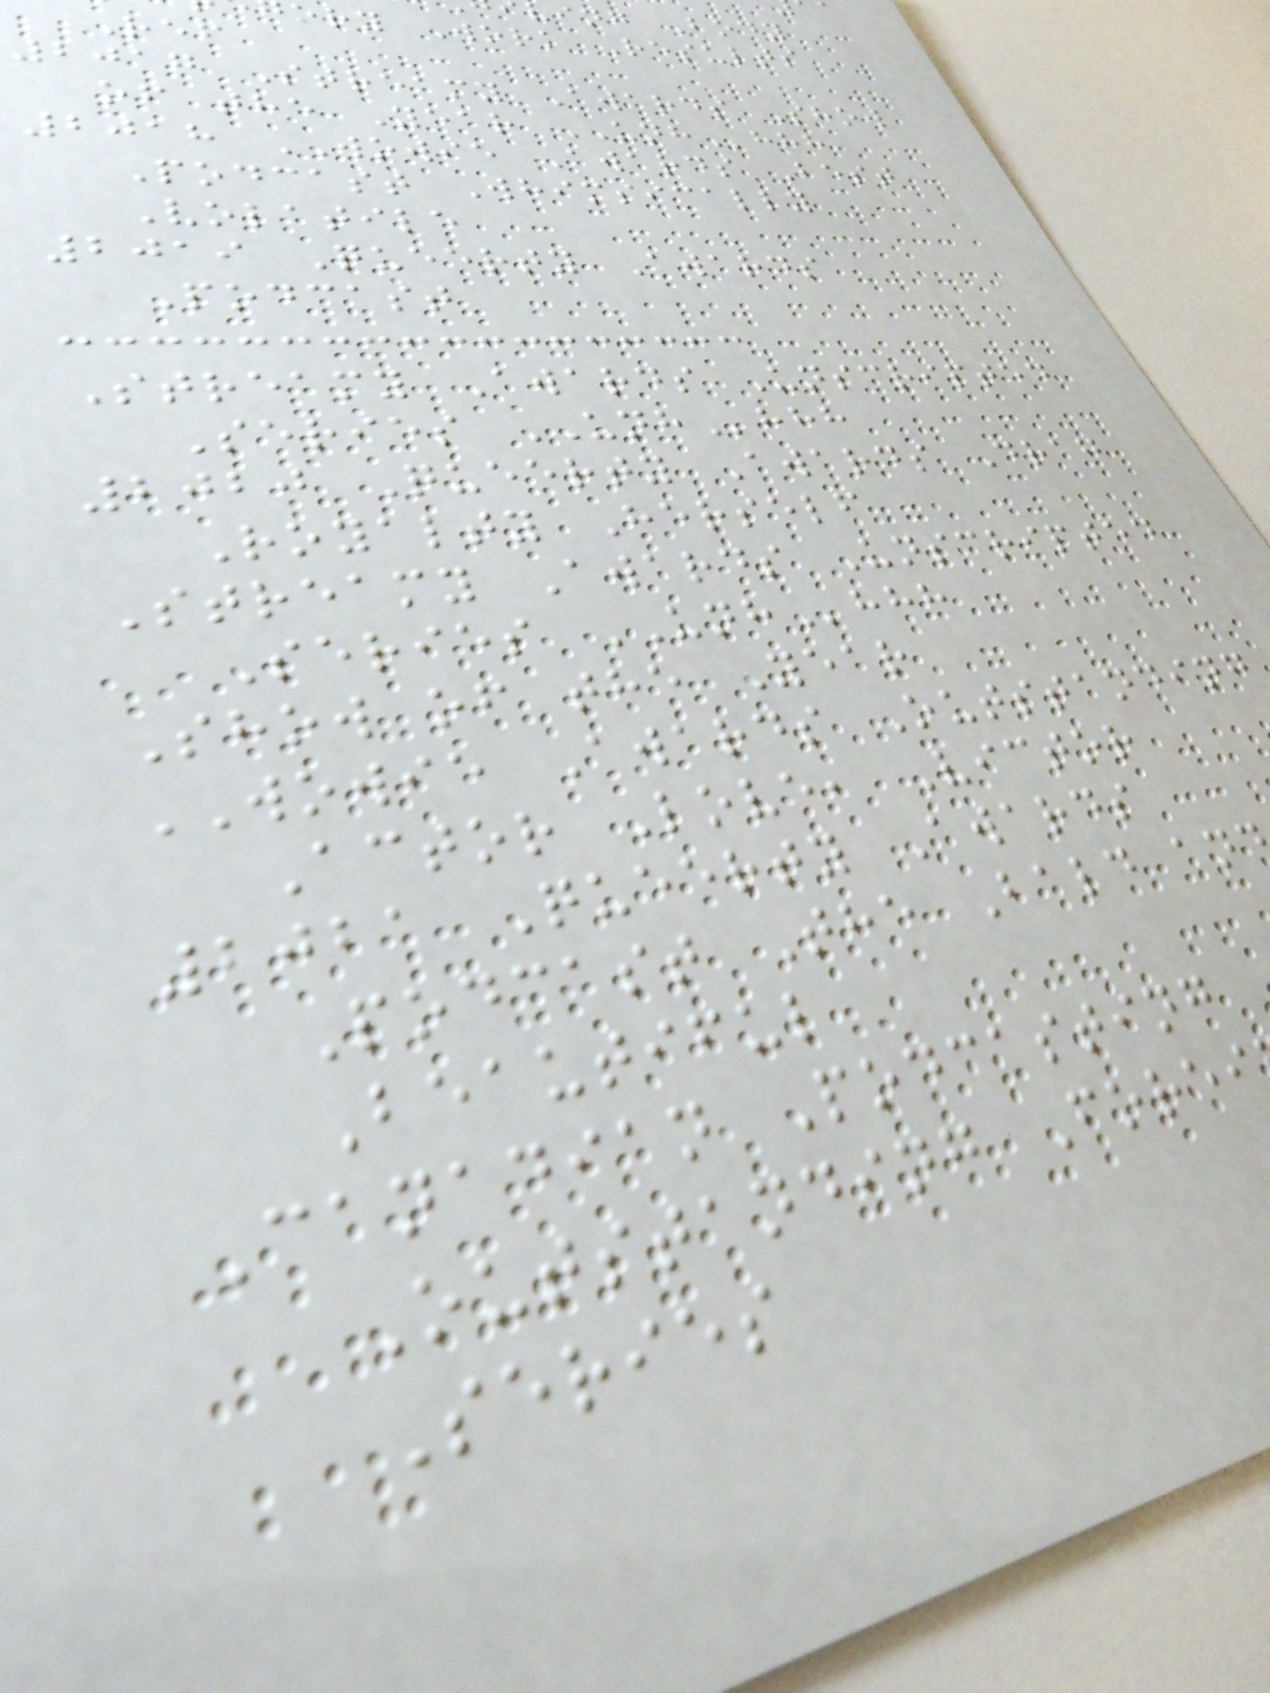ving Body
ory Work Results
Ref
2017 Streamy Awards Show
of the Year UNHhhh
2018 WOWIE Awards Best
Podcast Whimsically
Volatile
2019 Queerty Awards
Podcast
Streamy Awards Unscripted
Series UNHhhh
2020 Queerty Awards Drag
Royalty Herself
Streamy Awards Unscripted
Series UNHhhh
Show of the Year
WOWIE Awards Outstanding
Actor Love, Victor
2021 Queerty Awards
Podcast The Bald an
Beautiful
Canadian Podcasting
Outstanding Forei
Series
